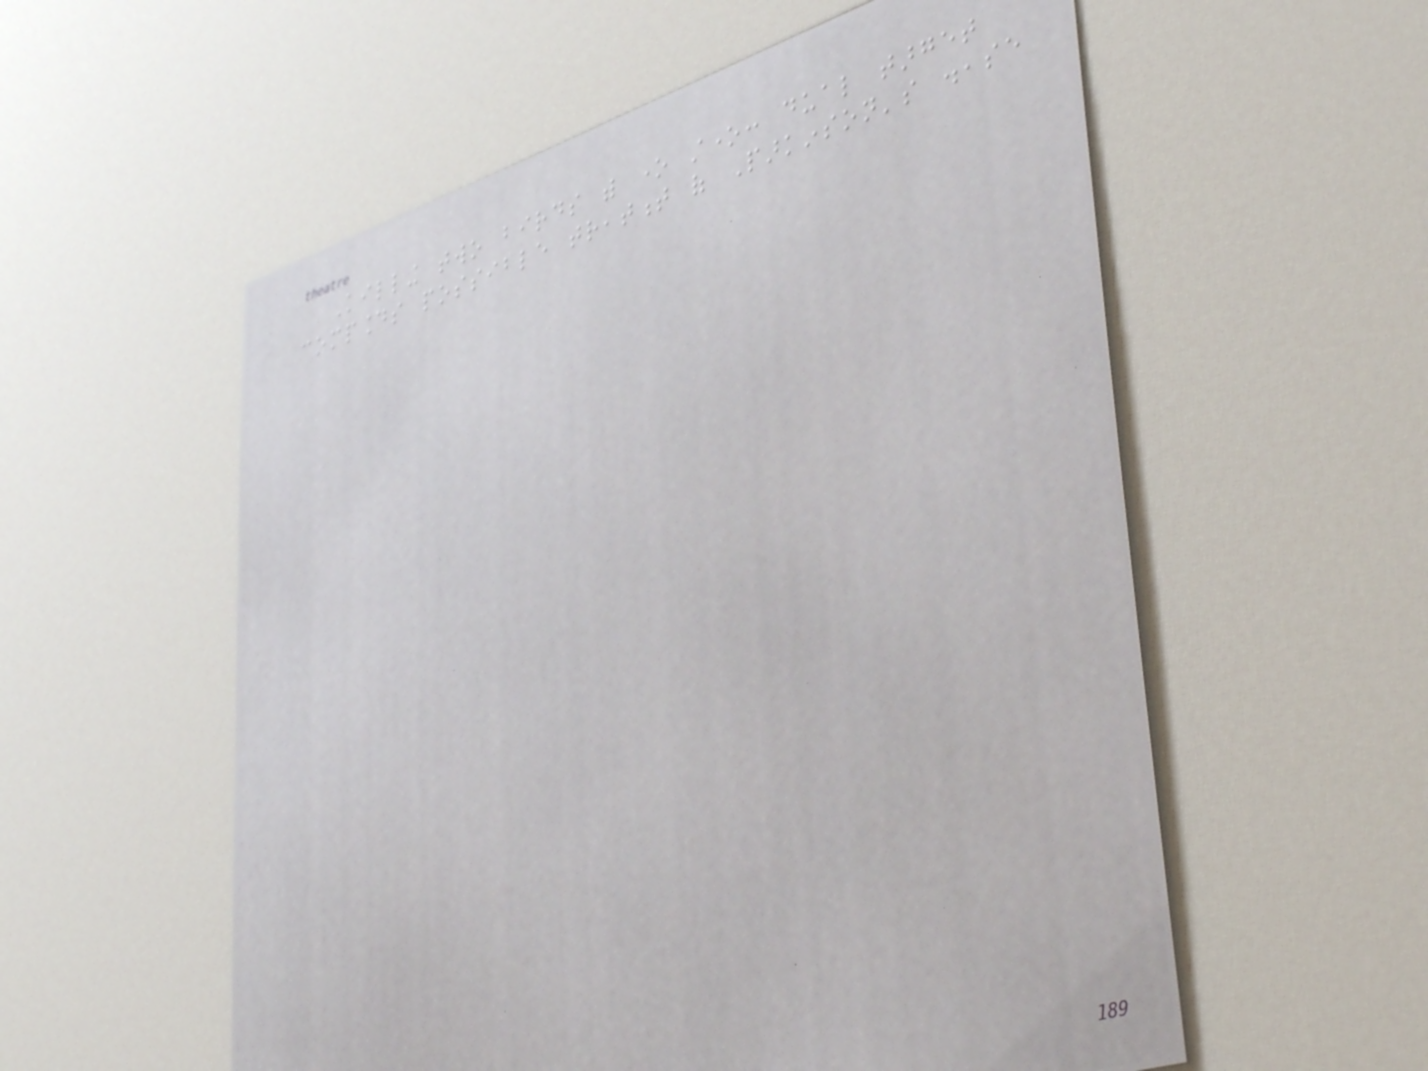Killing two birds with one stone: dual target
compounds possible treatment of Parkinson's disease
